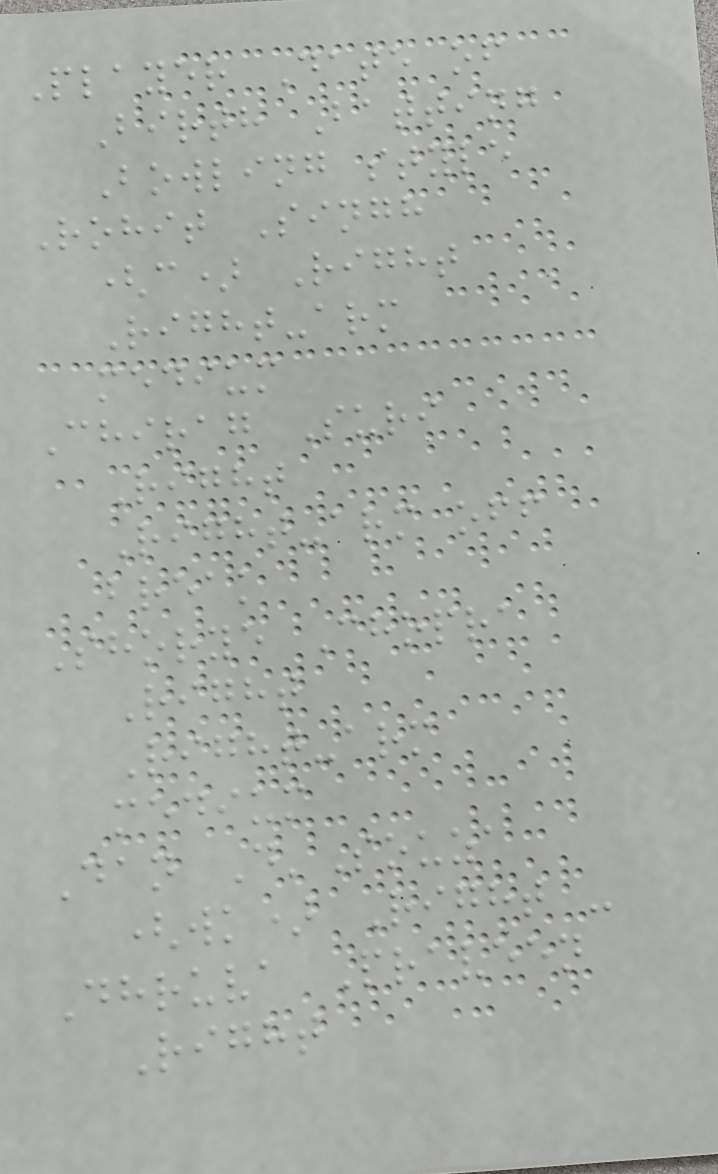Player Date of
Birth Batting
Bowling style
Rohit Singh
(c) Right
Right-arm
medium
Chirag Suri
Right
Right-arm off
break
Shorye Chopra
Right
Right-arm
medium
Dan D'Souza
(wk) Right -
Dhruva Praveen
Right
